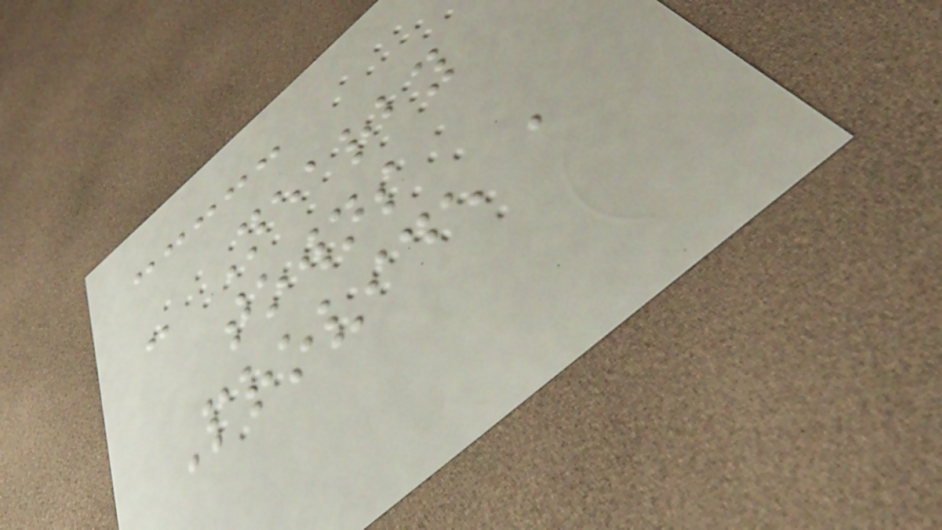- Nearby
towns
Provide a
